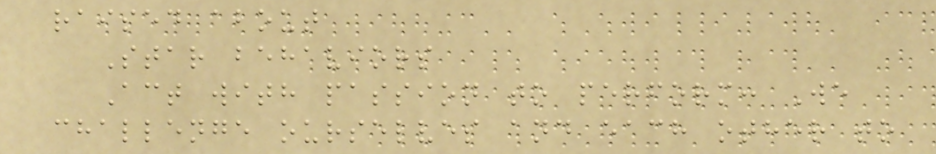raised about
Star behaviors
Act with passion to perform: We
challenge ourselves and each other to
